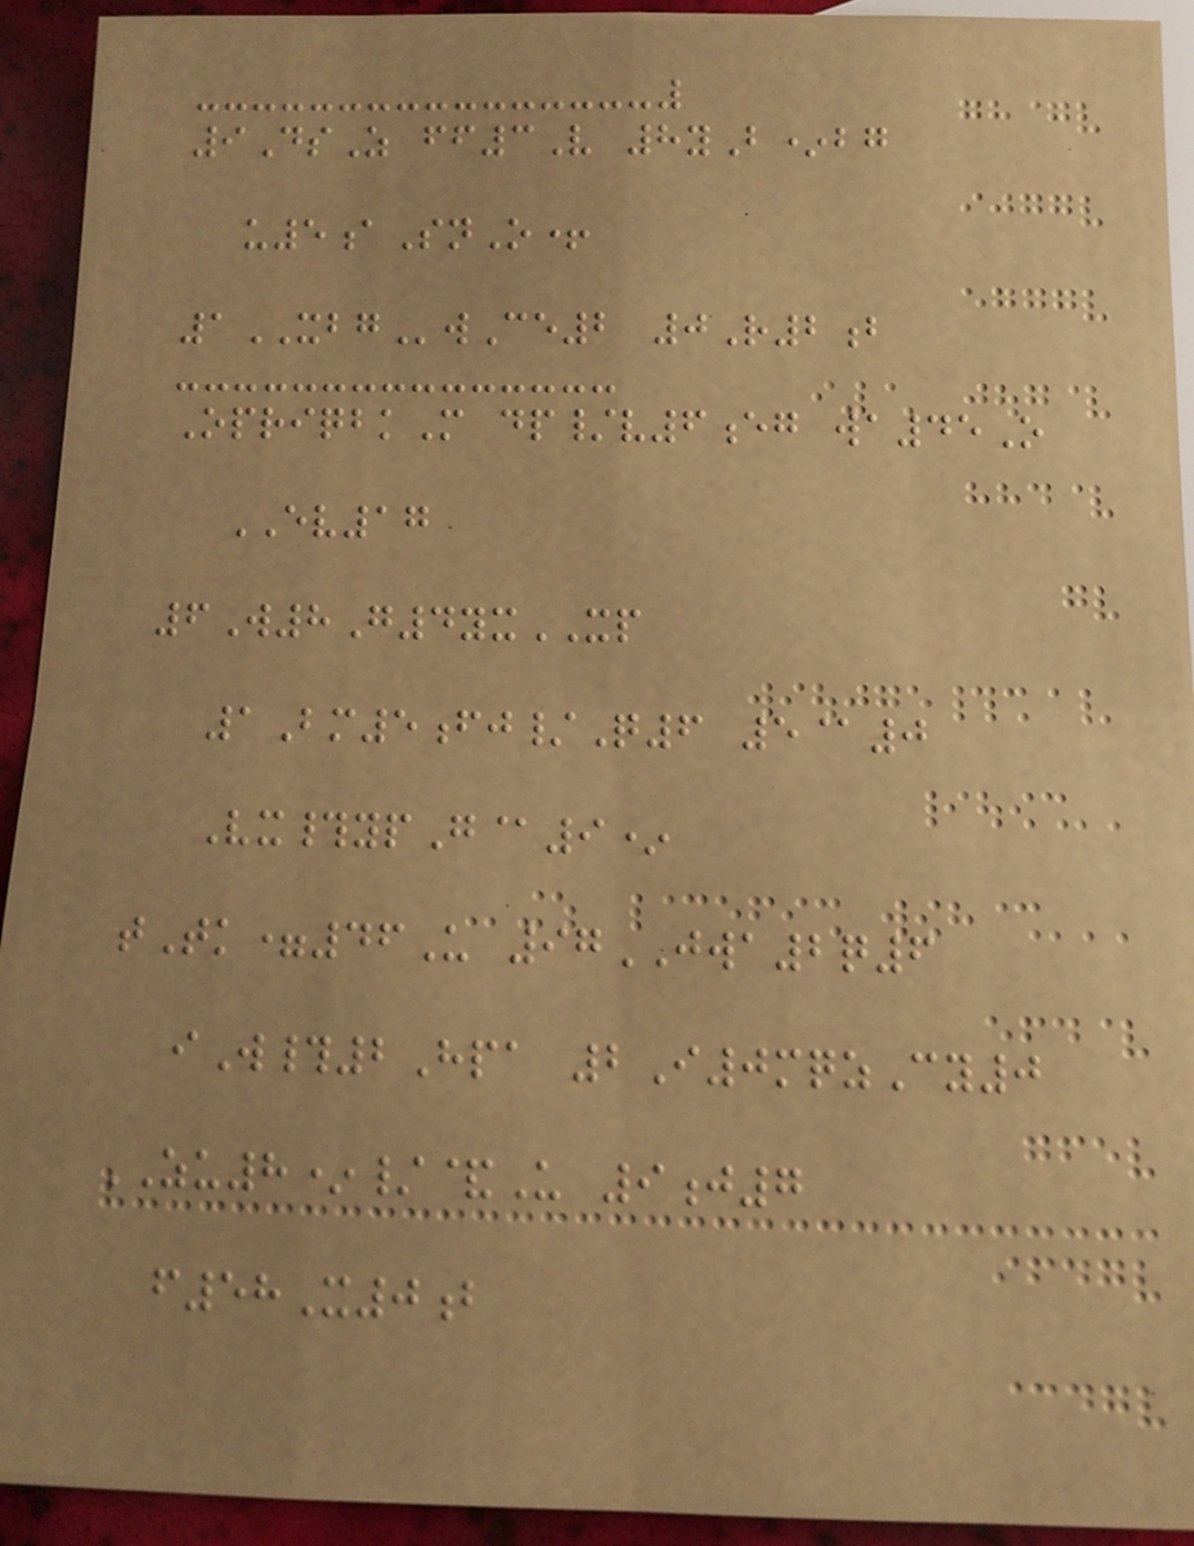9DsZ ff3V 8yB*bg
u5aSnO+
1XBGwCe2 0R2b
OpriqbkM dp/v6eg wa45O
EV17
6W8G4yxXP
1Bm5fj/Q6 5@0
Vx#ypG@9*
tTk=46U 97JWA2q6
iW#2Hpa 2I0mqzCy0
ZU8*/&U 9j7
f58X0b
